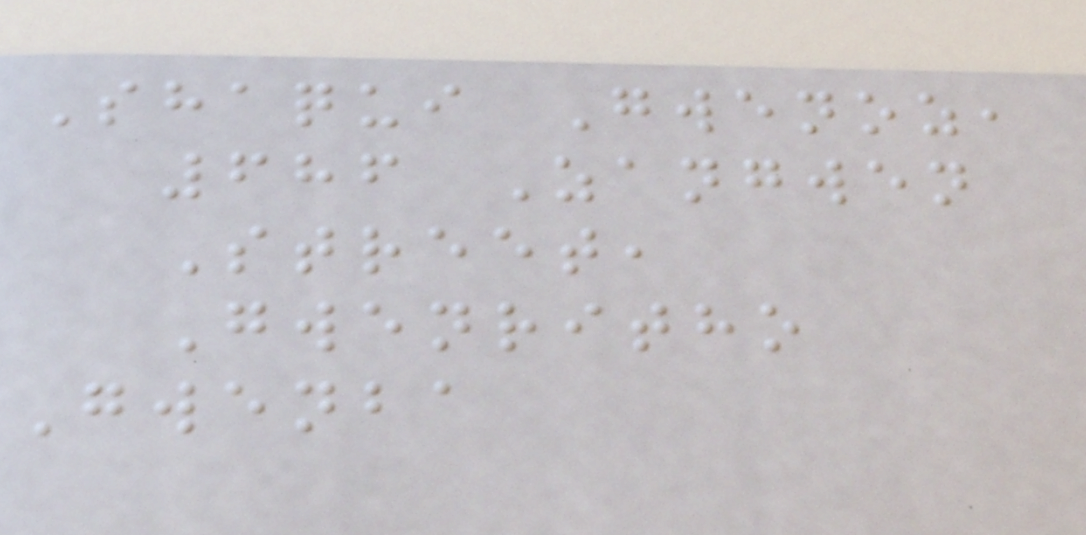Shaqui Gwenoz,
686 Zangwen
Street,
Gwenritho
Gwenba
